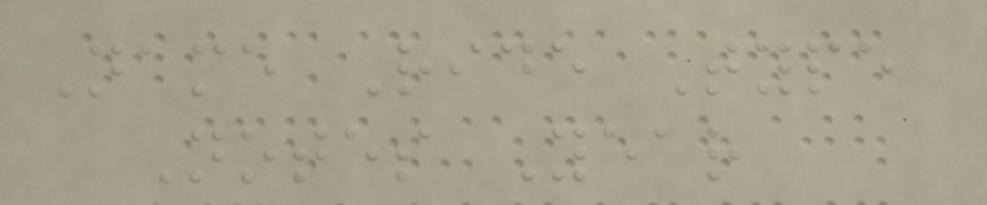Name Ride Type
Notes Year
